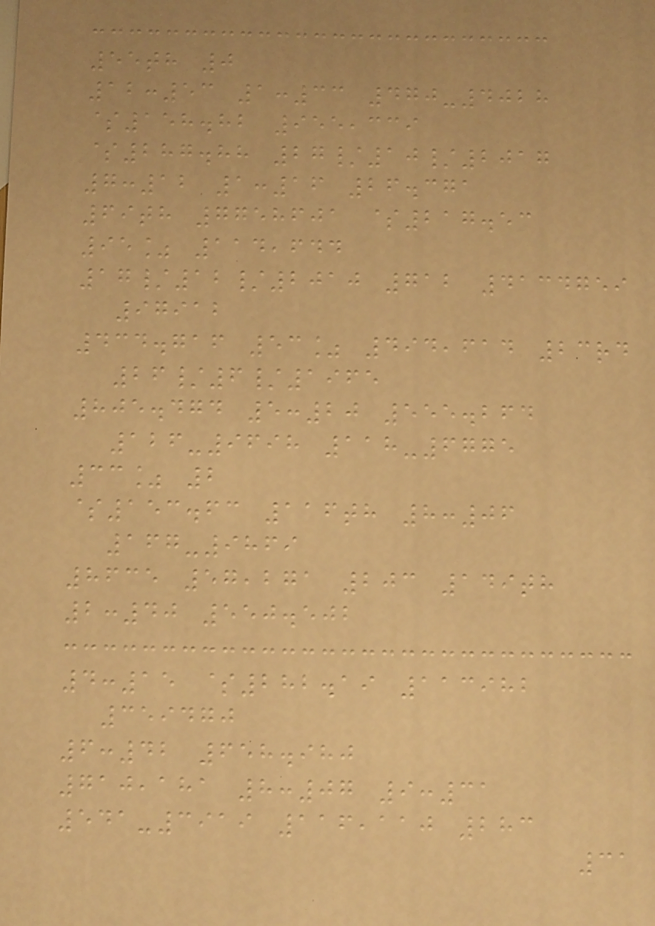55th 0
12:53 1:33 470-4028
$158.82 955,339
$287.88 27/10/2017
7:12 1:16 26.371
69th 7758601 $217.53
95% 114,644
17/12/2010 712 4134759
97912
434.716 53% 494,614 23rd
26/6/1965
805.474 5:20 555.264
126-9698 118-6775
33% 2
$153.63 116th 8:06
167-9869
8635 57,271 203 149th
2:40 550.502
4:15 $282.19 113982
359470
6:42 658.980
710,181 8:07 9:31
541-3919 116,110 283
31
